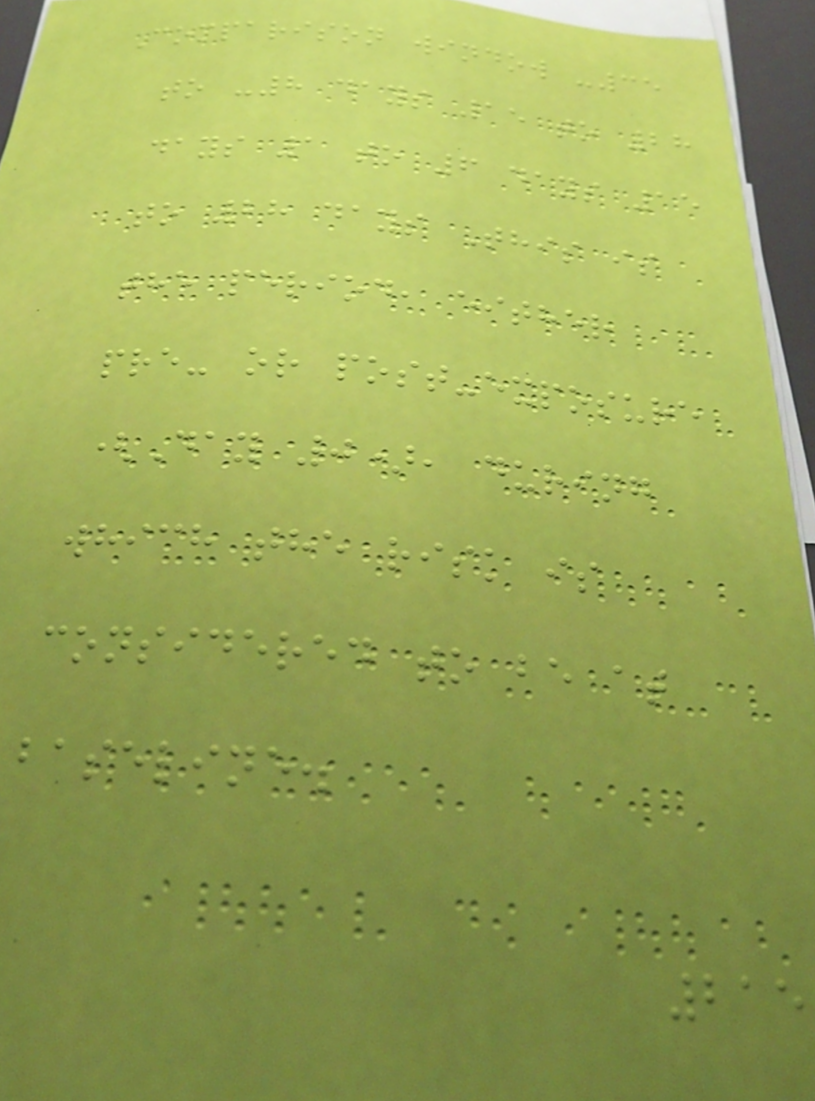Comparison window -35
to -8 days 15 to 28
days 1 to 6 days 15
to 28 days This is
the period, either
pre- or post-exposure
(Day 0), during
which the risk is
considered to be at
baseline.
215
